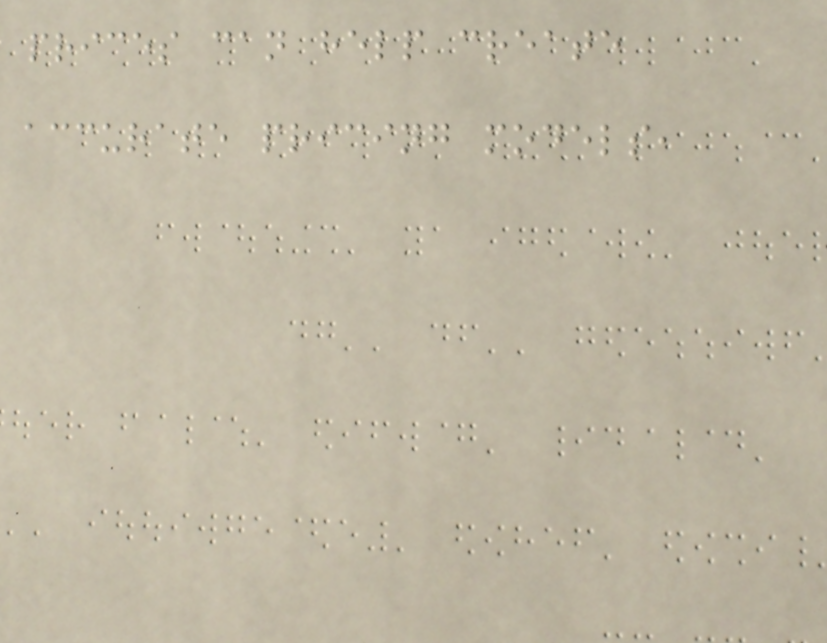prices can help create
accurate pricing models,
